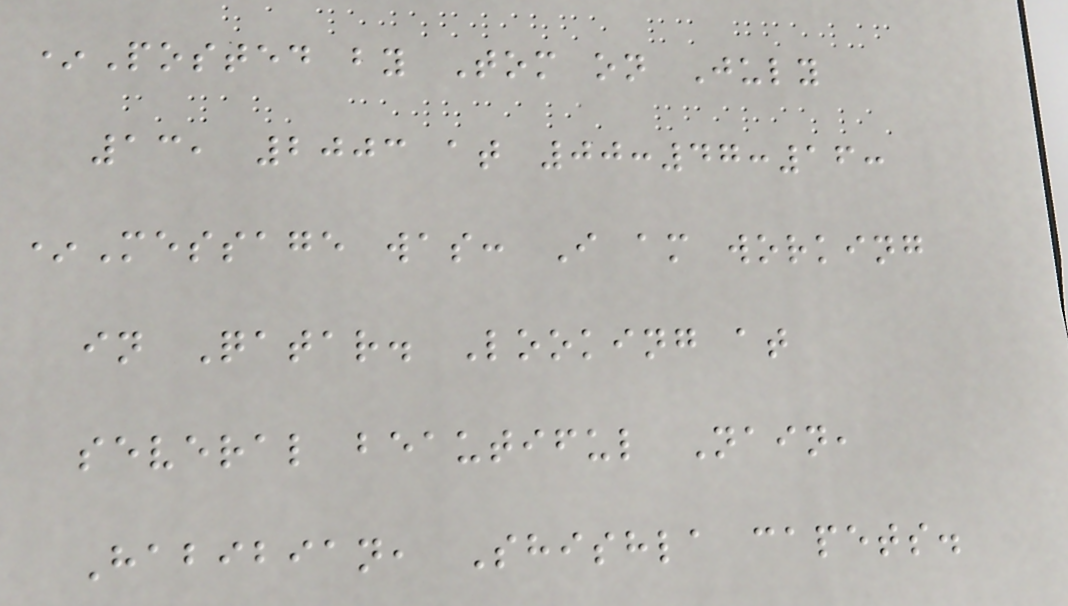*Posted by Tom on July
13, 2003 at 00:47:16:
*Message was: I am working
in Qatar. Looking at
several beautiful Nain,
Habibian, Shishla capets.
